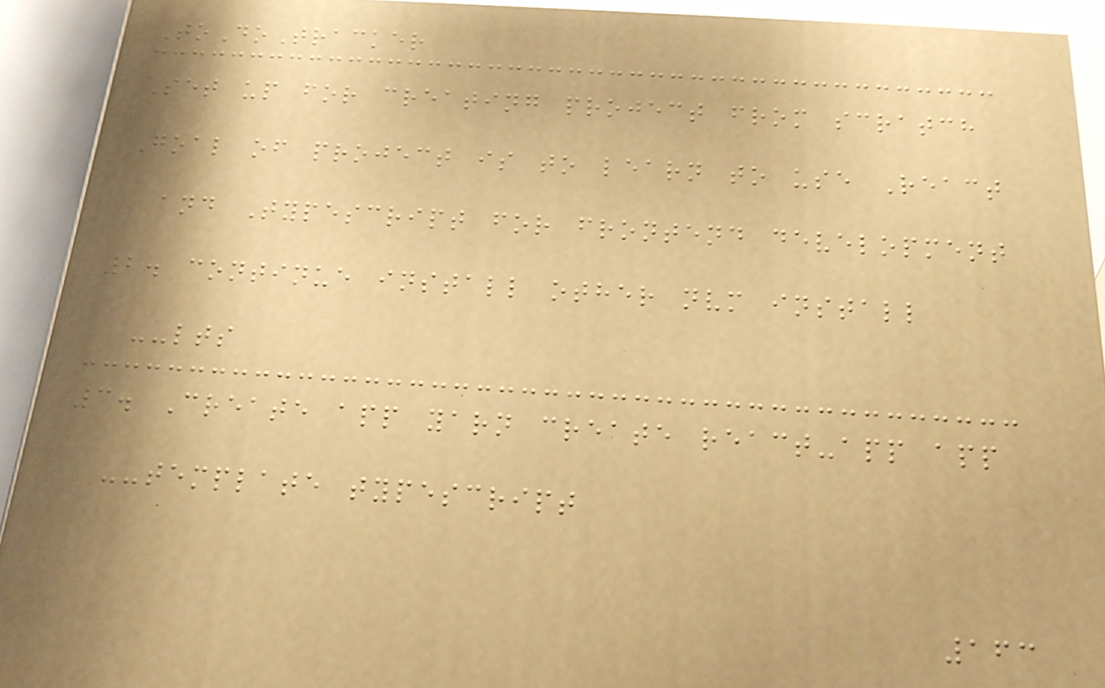ToDoTracker
Set up for creating project from scratch
Goal of project is to learn to use React
and Typescript for frontend development
2. continue install other nvm install
--lts
3. Create app yarn create react-app app
--template typescript
163
